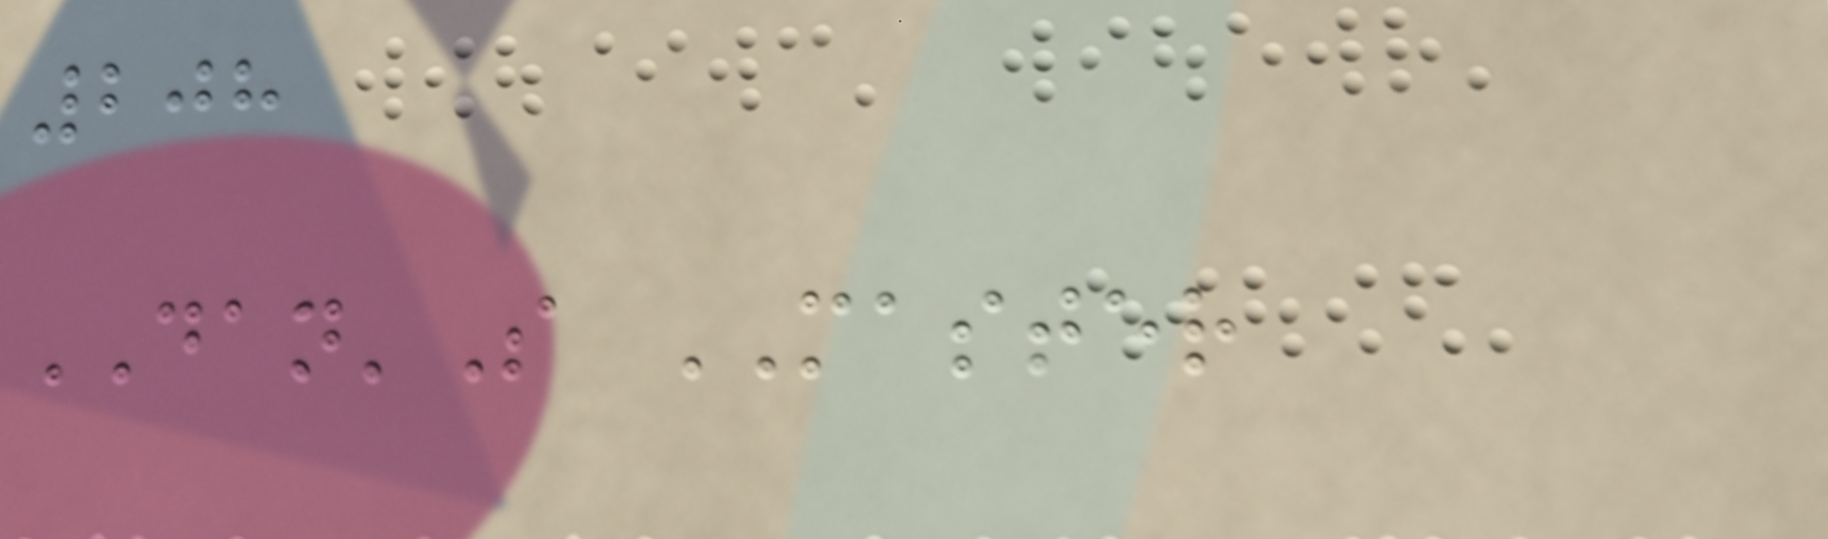208
DAN'S MASTER
